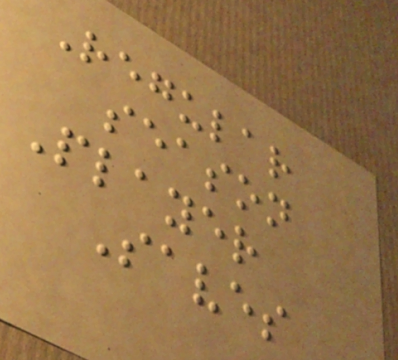Regular
season
Player
Saves
